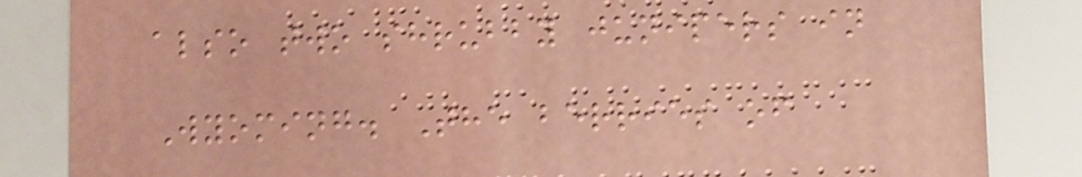also two shrubby junipers in
Wyoming. The berries of
